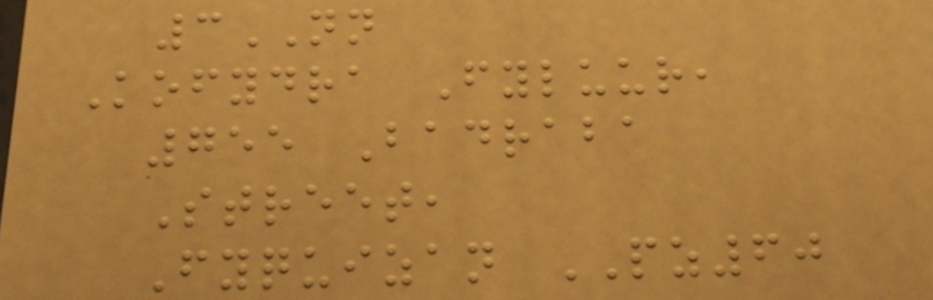3NN
Kofydra Fyluur,
755 Badraba
Street,
Fyquizan PZ60
